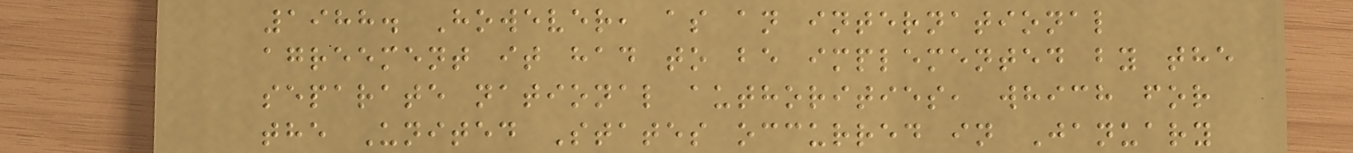1988. However, as an international
agreement it had to be implemented by the
separate national authorities, which for
the United States occurred in January
